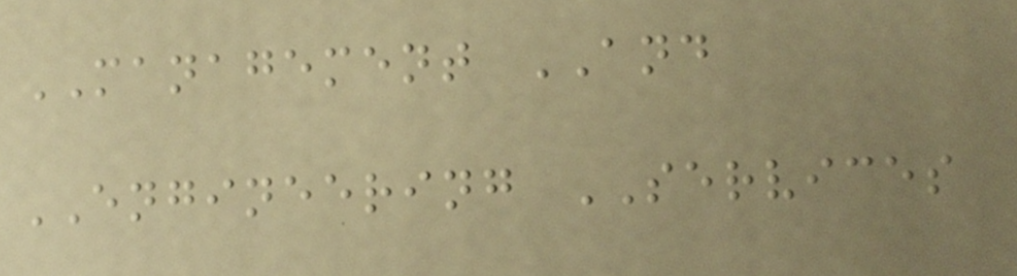MANAGEMENT AND
ENGINEERING SERVICES
